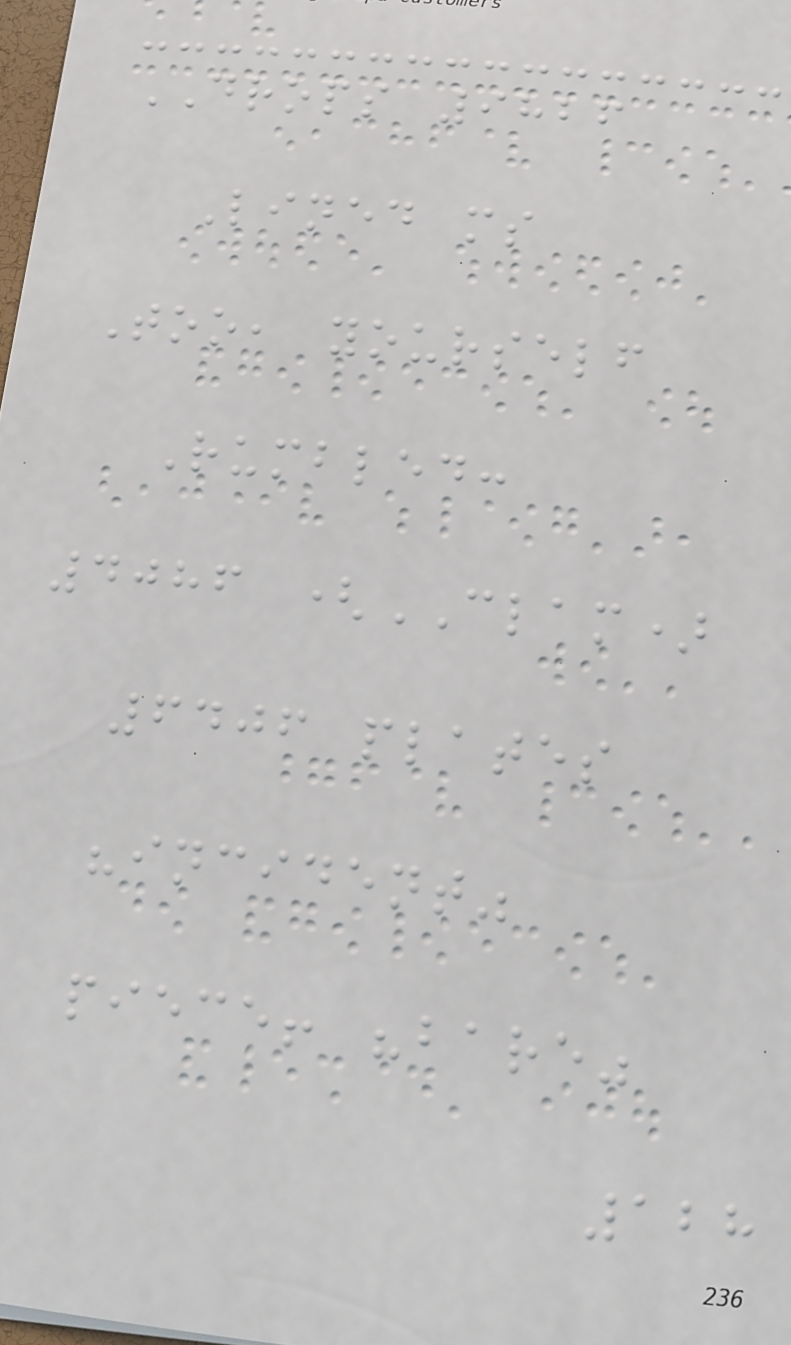DROPS 9826
Lined ms
Too, yourself
Rumbled:
4086 (CLAM)
6406 plates
"incident"
piece! "bare"
128
